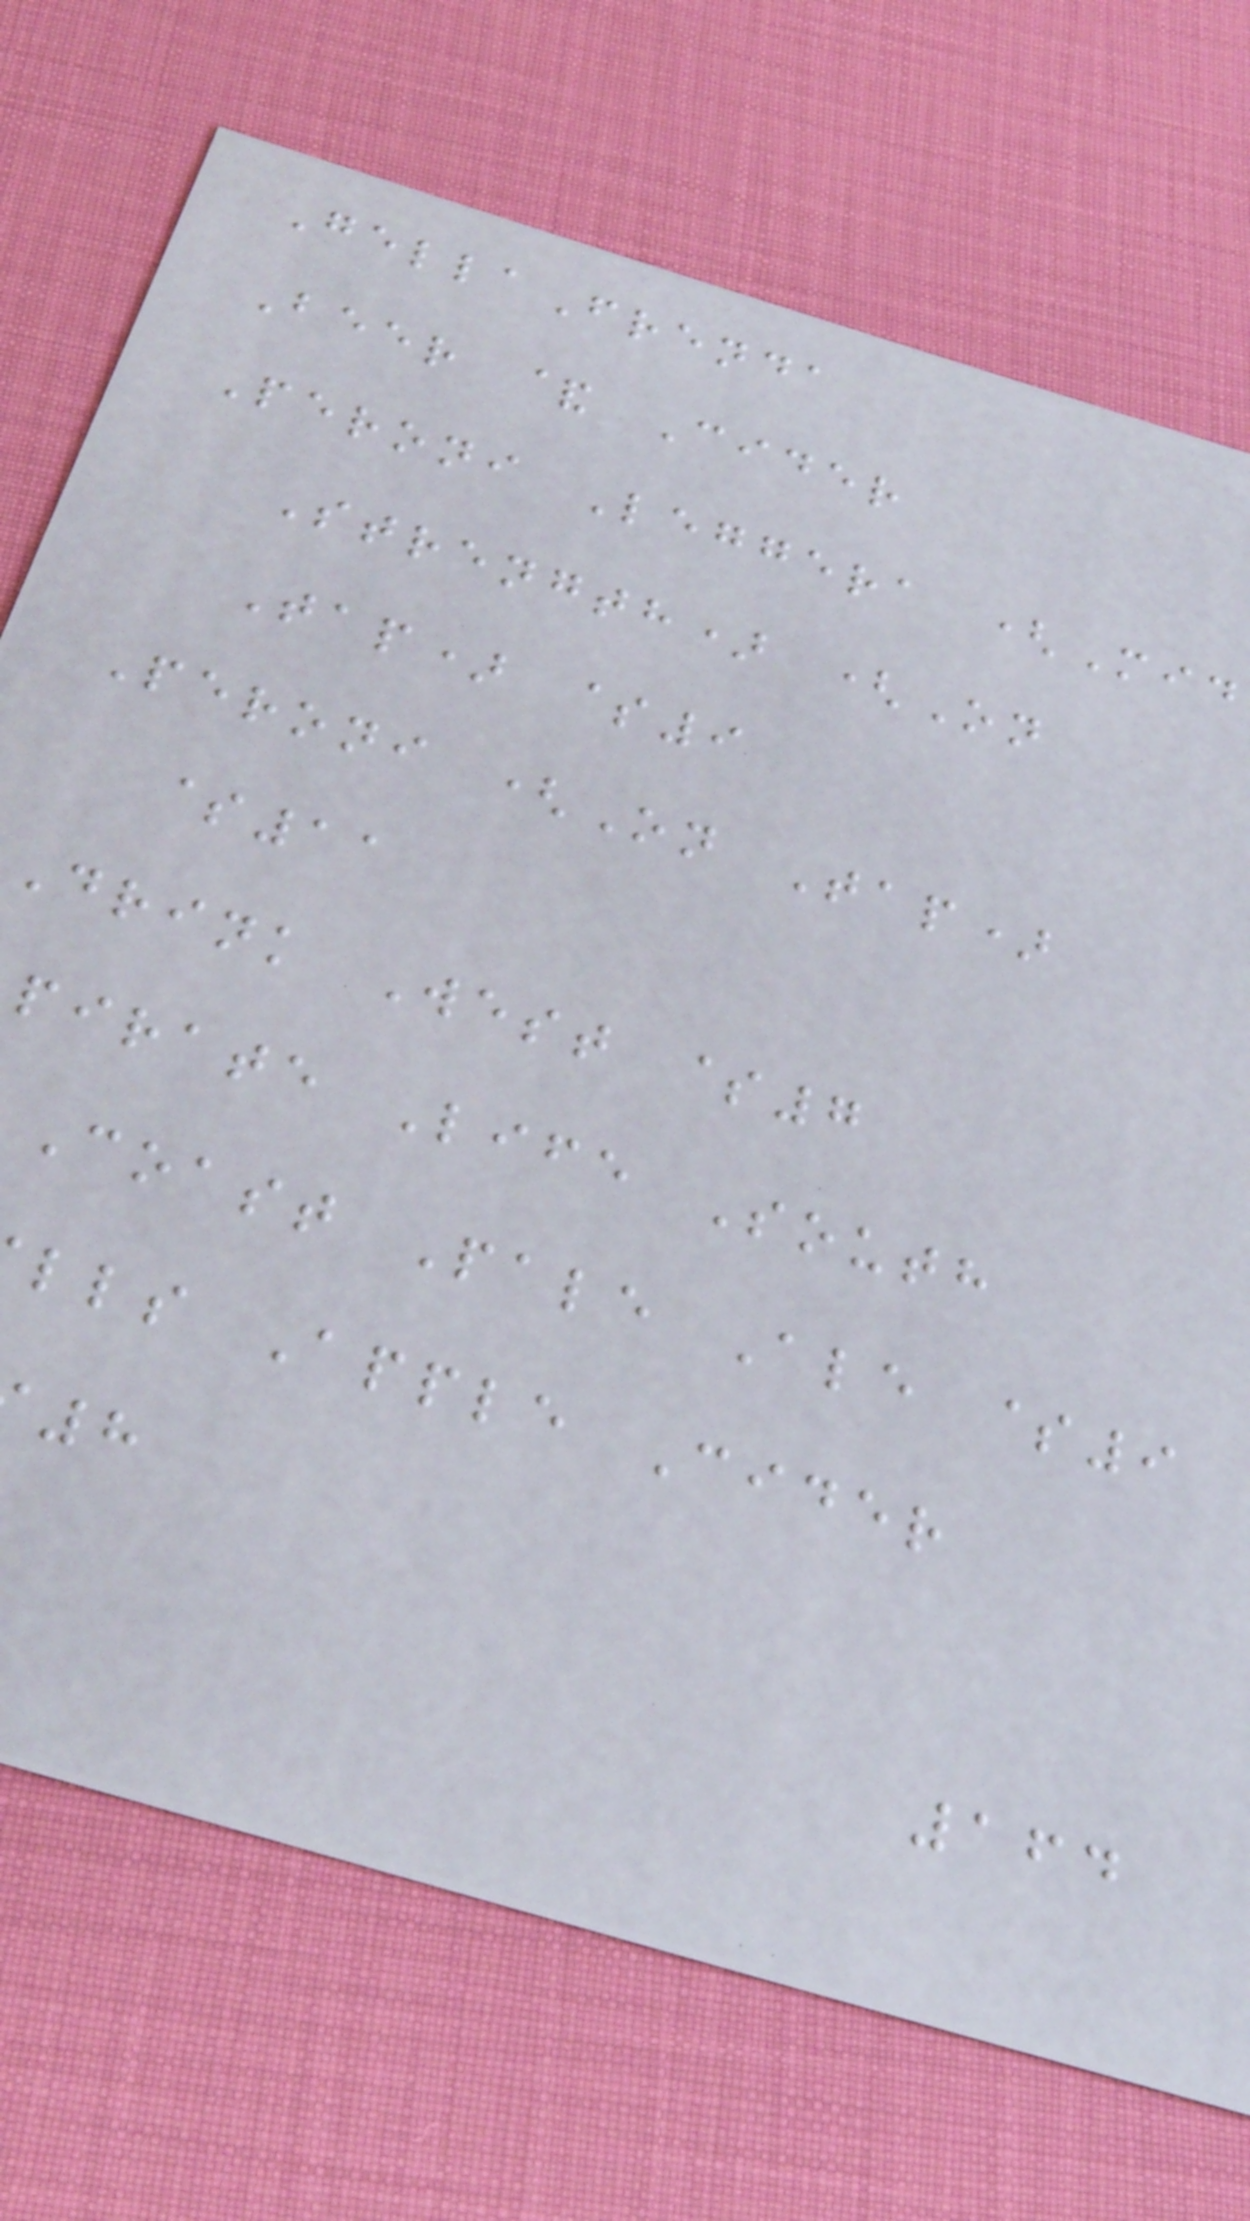GellaFrenda
Beer & Cider
Peroni Leggera (Mid
Strength) (On
Tap) $9
Peroni (On Tap)
$11
Drink West $7
pirate Life South
Coast Pale Ale $9
lls Apple Cider
164
